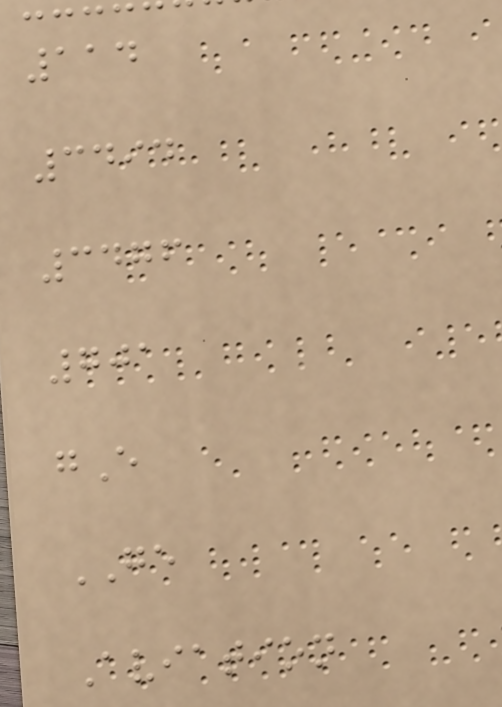114
3494
3476
701
gE
GE
Aviation
